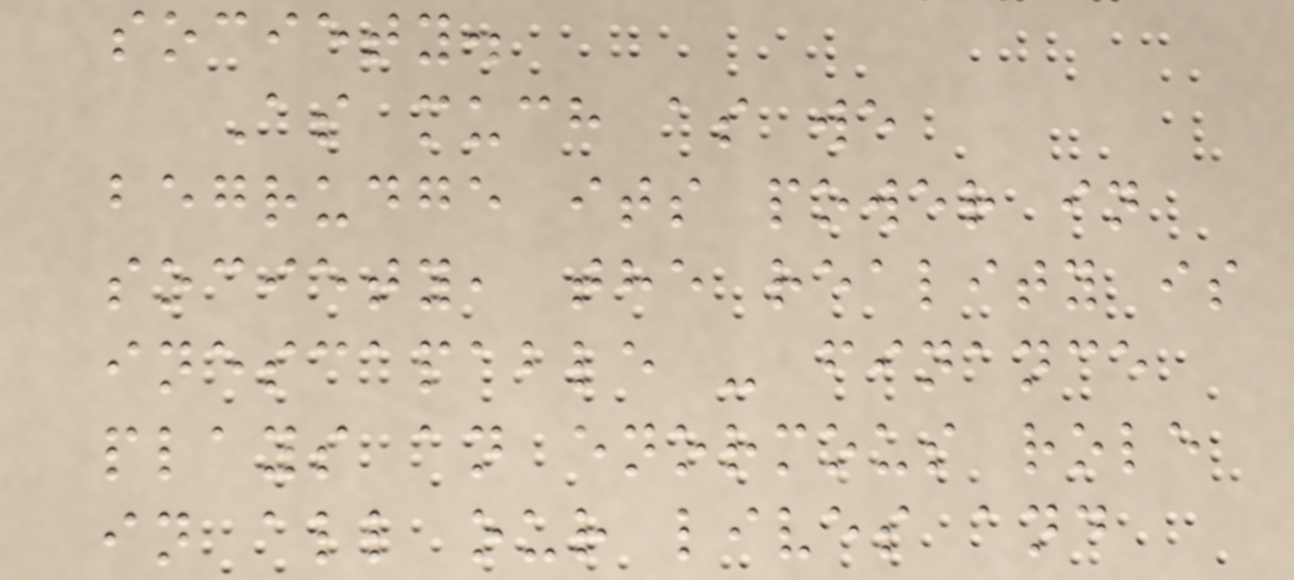society.
As much as we
begrudge its power in
society, the reality is
inescapable - finance
plays an enormous role
in all our lives and
